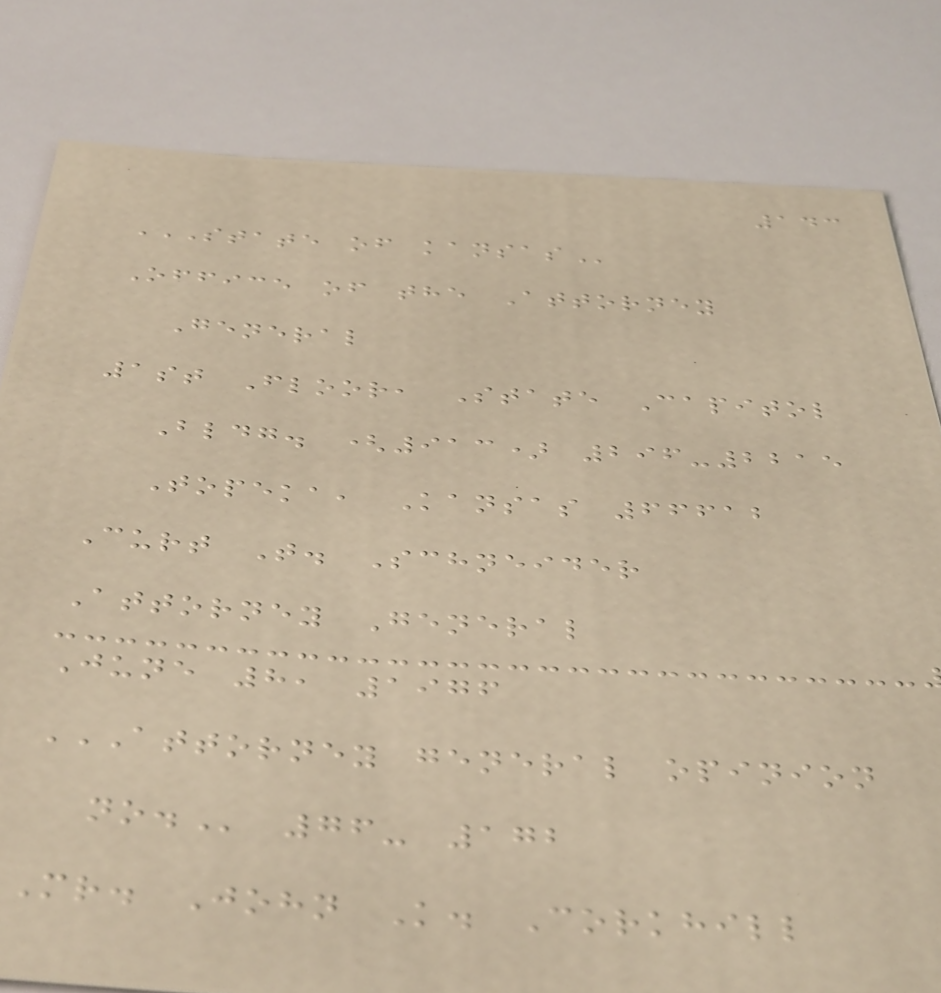143
STATE OF KANSAS
Office of the Attorney
General
1st Floor, State Capitol
Bldg. (913) 296-2215
Topeka, Kansas 66612
Curt T. Schneider
Attorney General
June 8, 1976
ATTORNEY GENERAL OPINION
NO. 76- 172
Mr. John K. Corkhill
